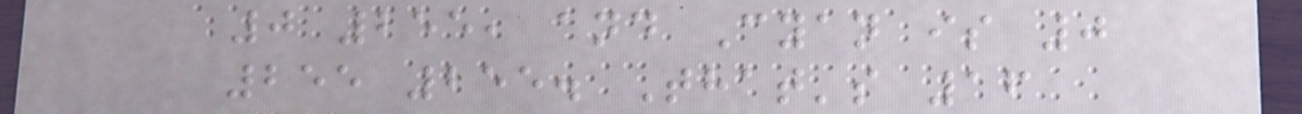0 255, and Cyan is 0
255 255. That's 16
